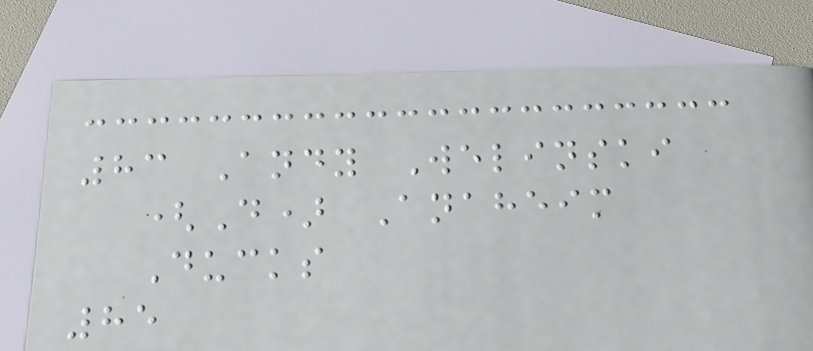83 Andy Welinski
(D) Anaheim
Ducks
85
